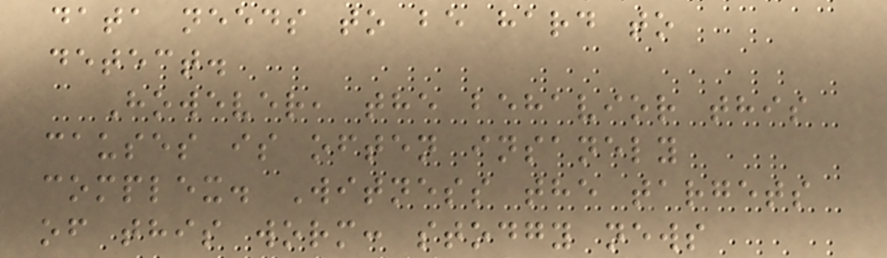data needs to be hard to
detect.
However, the behavior this
causes is often insanely
complex. Witness the targets
of this worm: stodgy news
